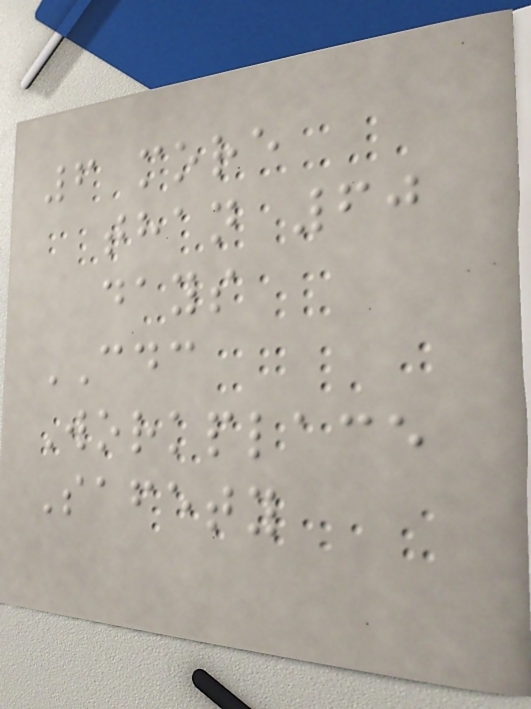6 more
than 60
days
CDC
Workplace
Safety
